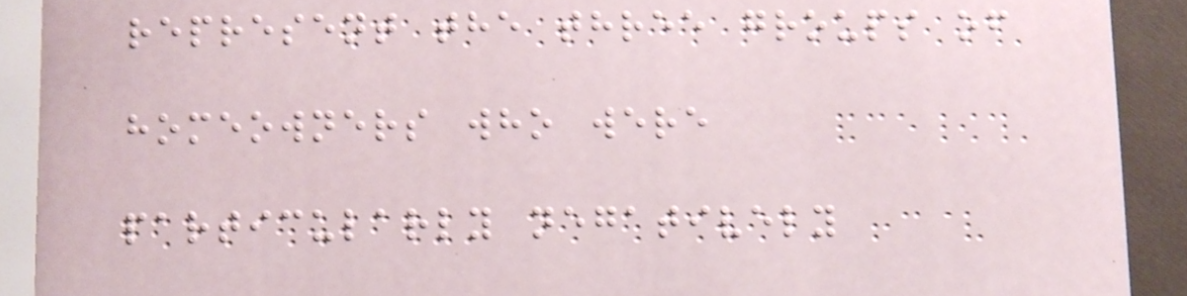represent the three groups of
homeowners who were
particularly negatively
